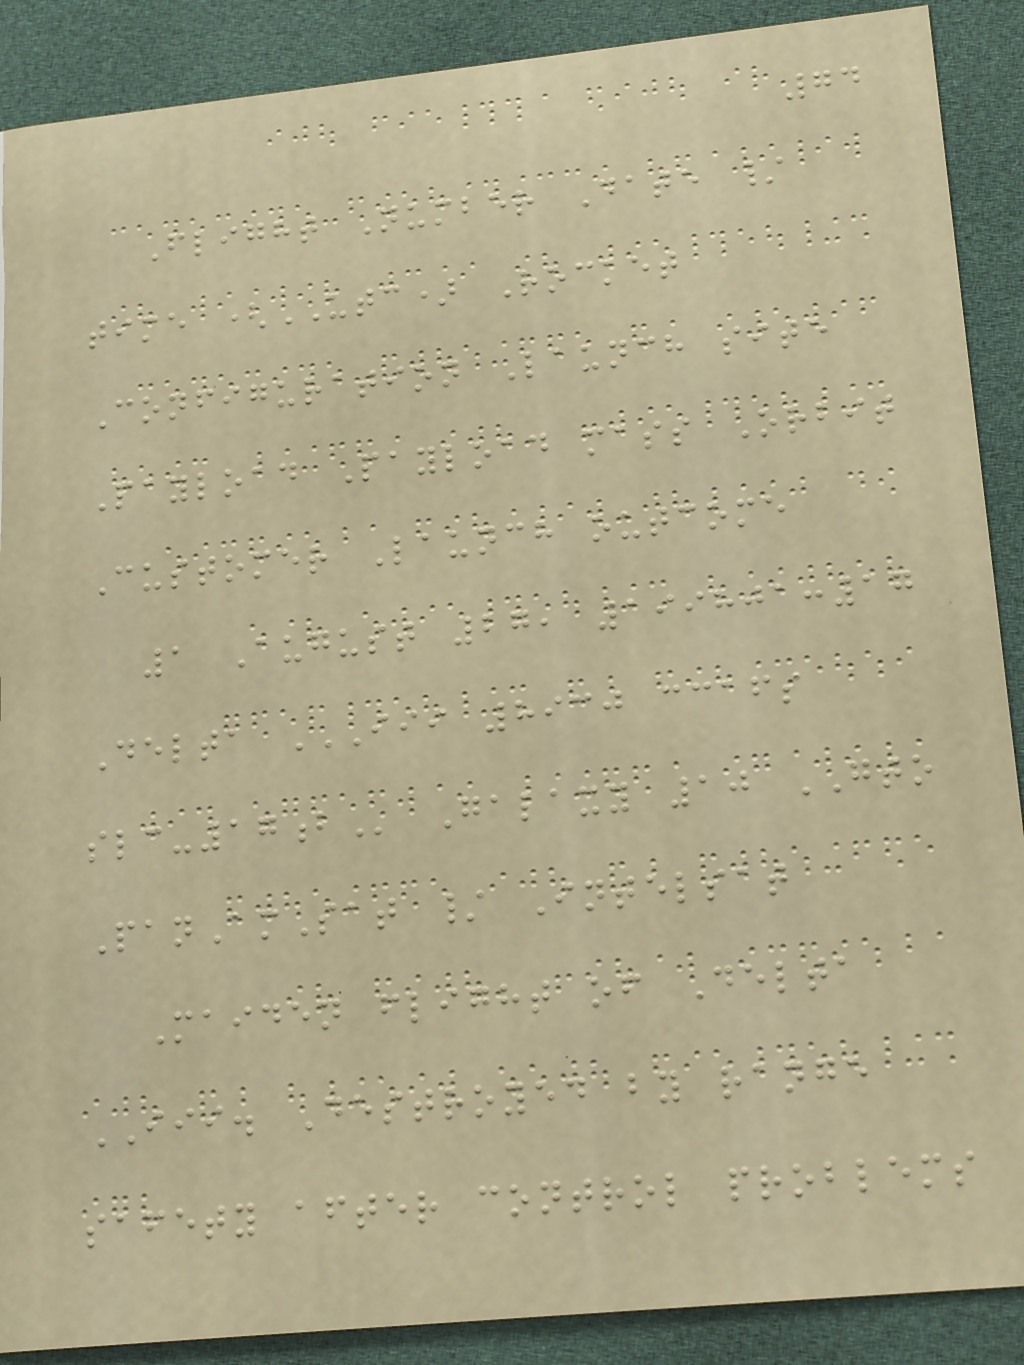74
Flight Number Date /
time (UTC) Rocket
Configuration Launch site
Payload Payload mass Orbit
Customer Launch outcome
1 August 27, 199801:17
Delta III 8930 CCAFS
SLC-17B Galaxy 10 GTO
PanAmSat / Intelsat
Maiden flight of Delta
III. Destroyed by range
safety after control problems
